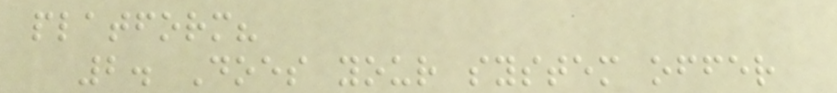platform?
2. Does your system offer
